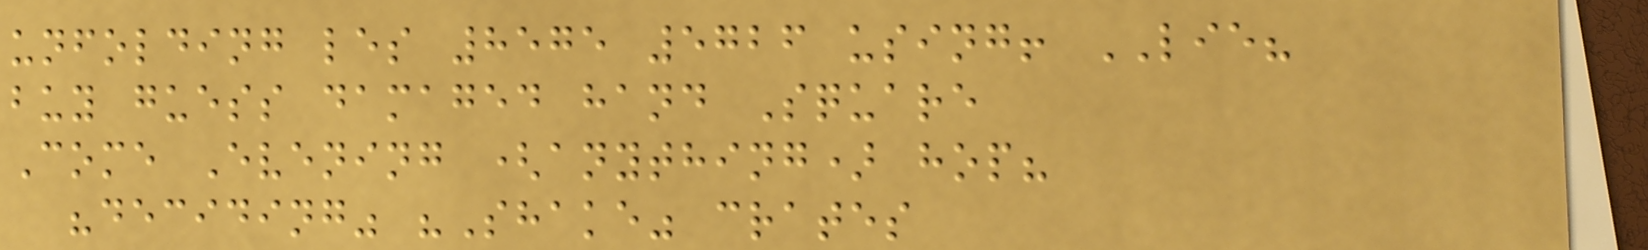unfolding les 8575 5726 using! LIE?
buy guess damaged hand Square
Come Evening (anything) hop?
"deciding" "Shake" crates
